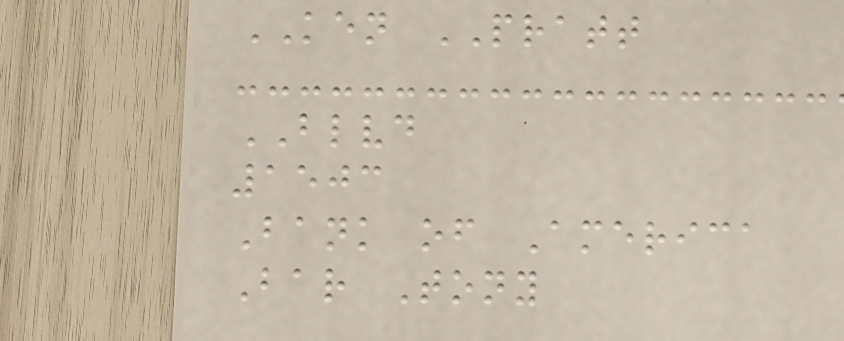KEN PRATT
BLVD
1503
Bank of America
Bar Tony
